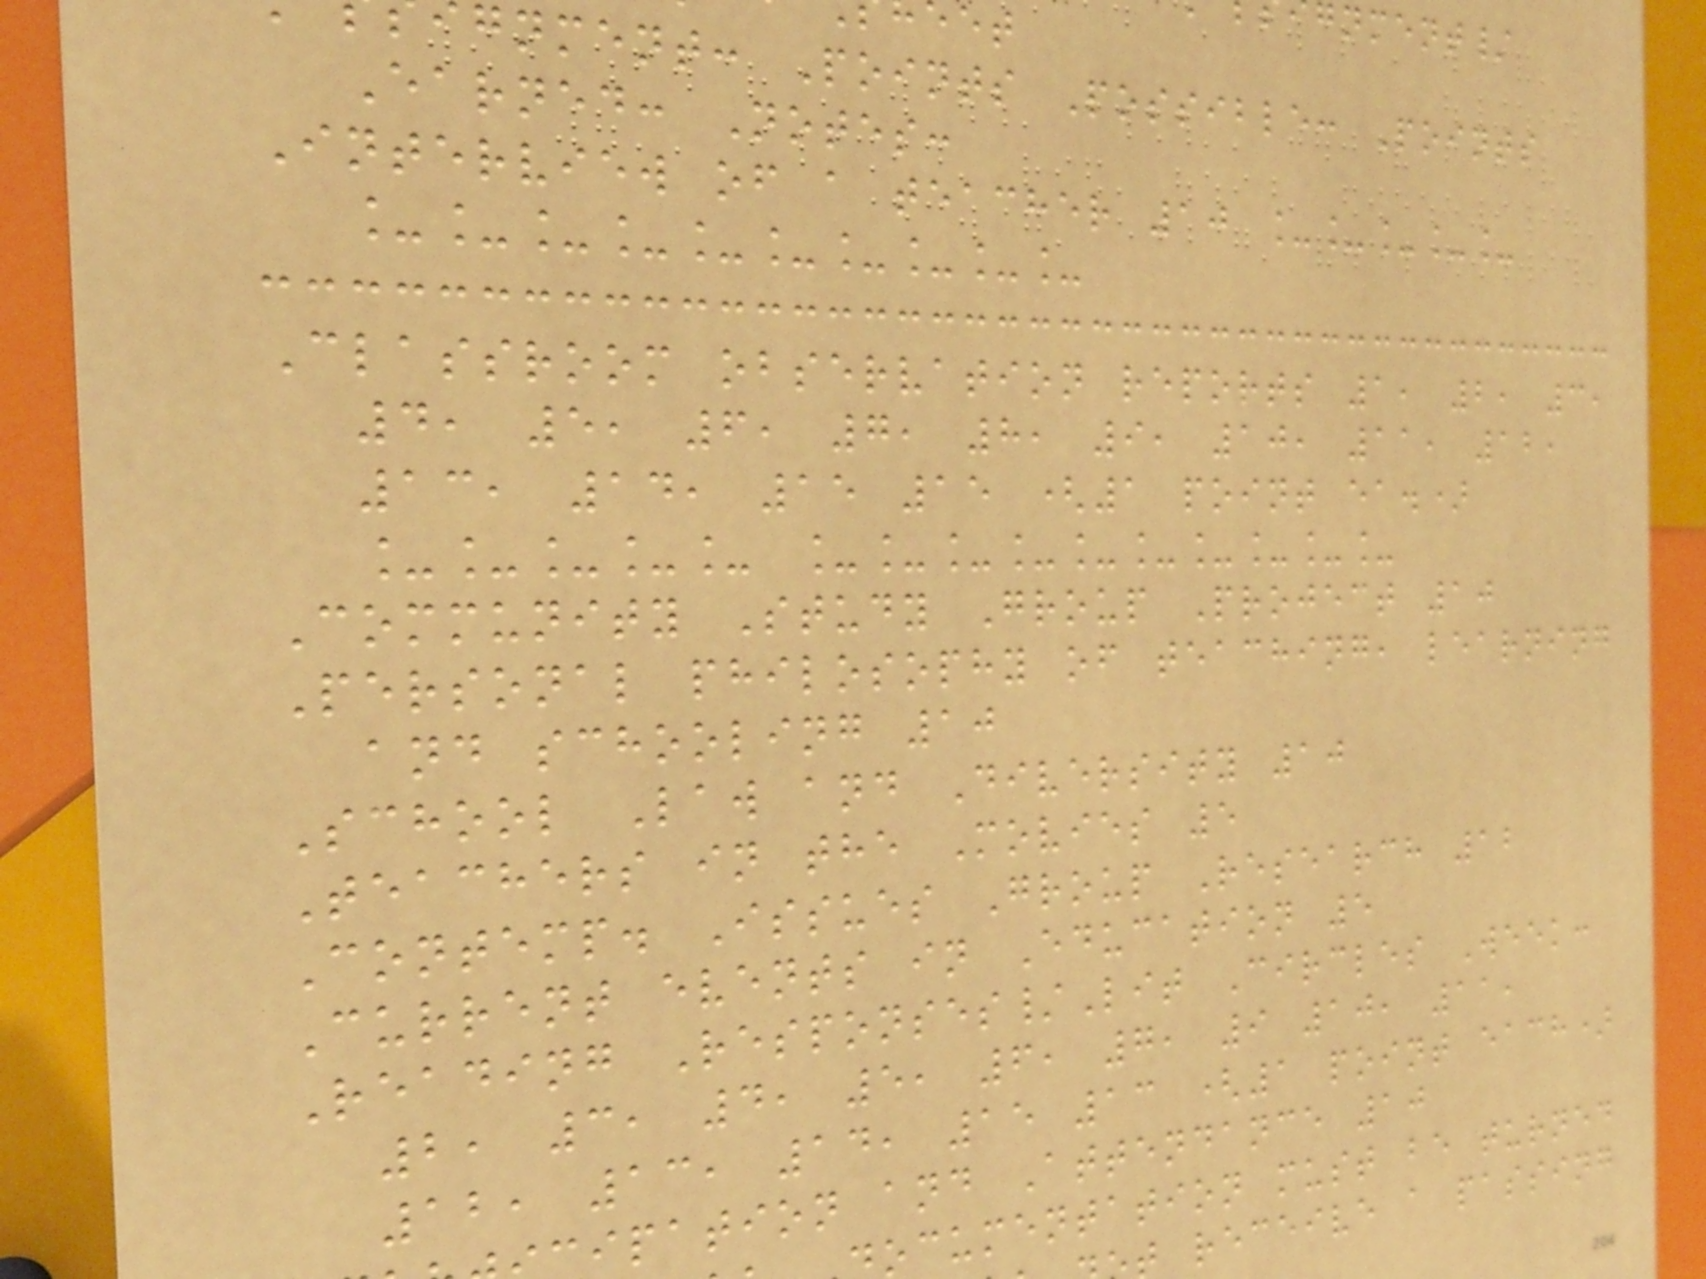gnment: Points Possible: Points
Earned: Notes:
Interview of a teacher 10 _____
__________
Classroom observation reports 1, 2, 3,
4, 5, 6, 7, 8, 9, 10, 11, 12,
13, 14, 15 15 (1 point ea.)
_____ __________
Community Study Group Project 10
Personal philosophy of teaching, learning
and schooling 10
School Law and Diversity 10
Teachers in the Movies 5
Contemp. Issues Group Research 12
Current events in Education 5
Reading Responses/Lit Circles Week:
2, 3, 4, 5, 6, 7, 9 10, 11,
12, 13, 14, 15 13 (1 point each)
ipation and Attendance 10
ocumentation must be turned
receive a passing
